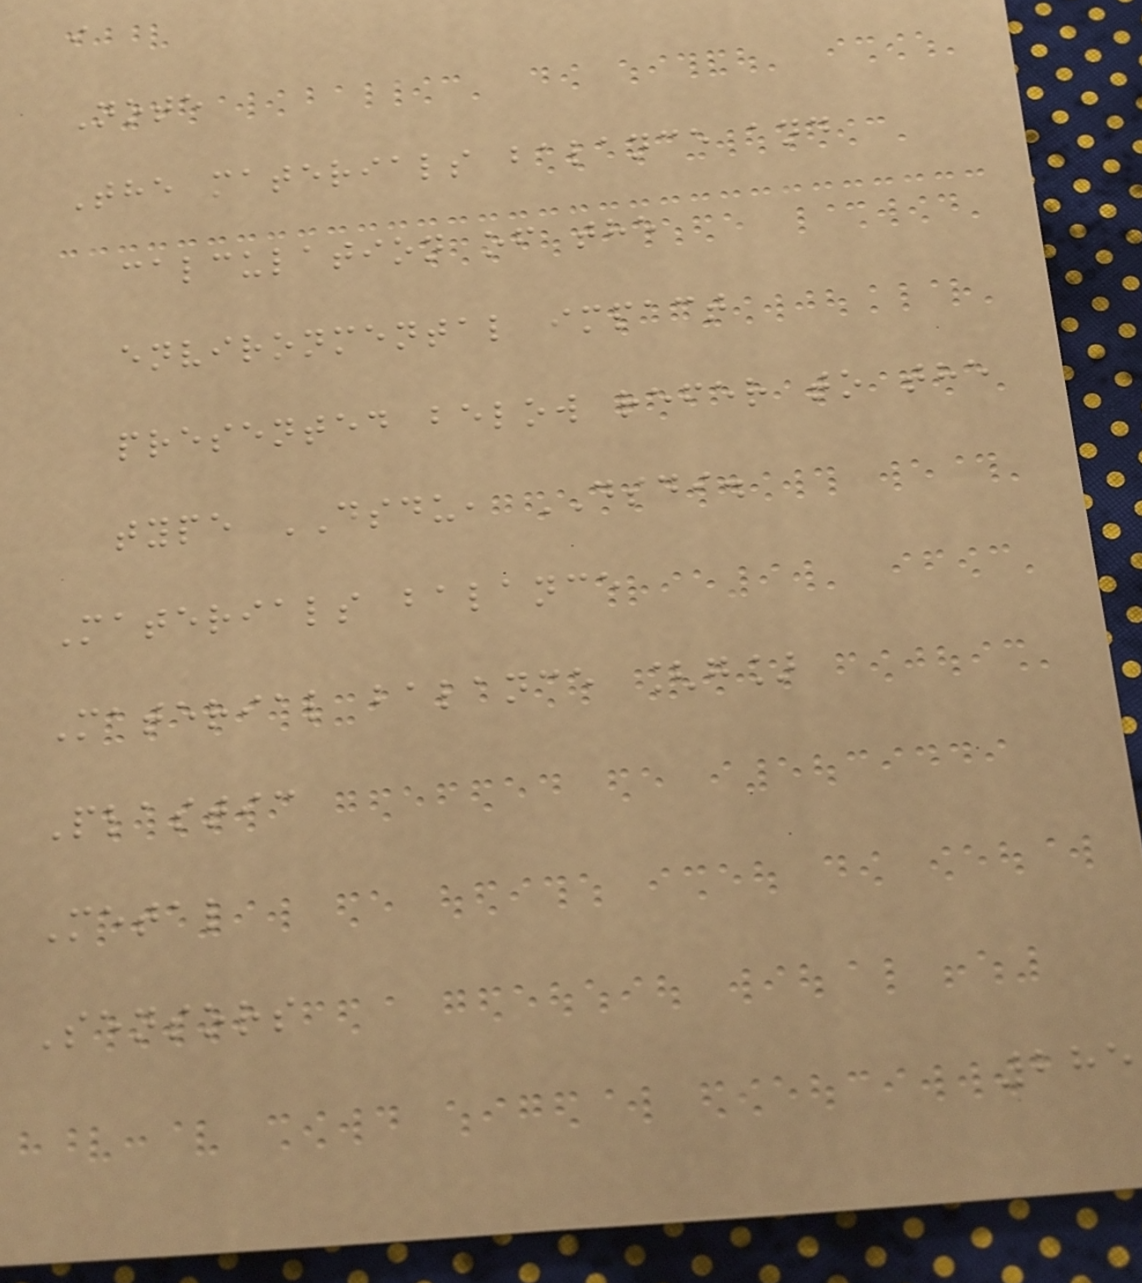i
Note
The materials balance and
calculation of the
environmental impact
presented below refer to the
type DSDU, DSDI.
Materials balance
Material balance [g]
Plastic
Metal
Sensors
285
